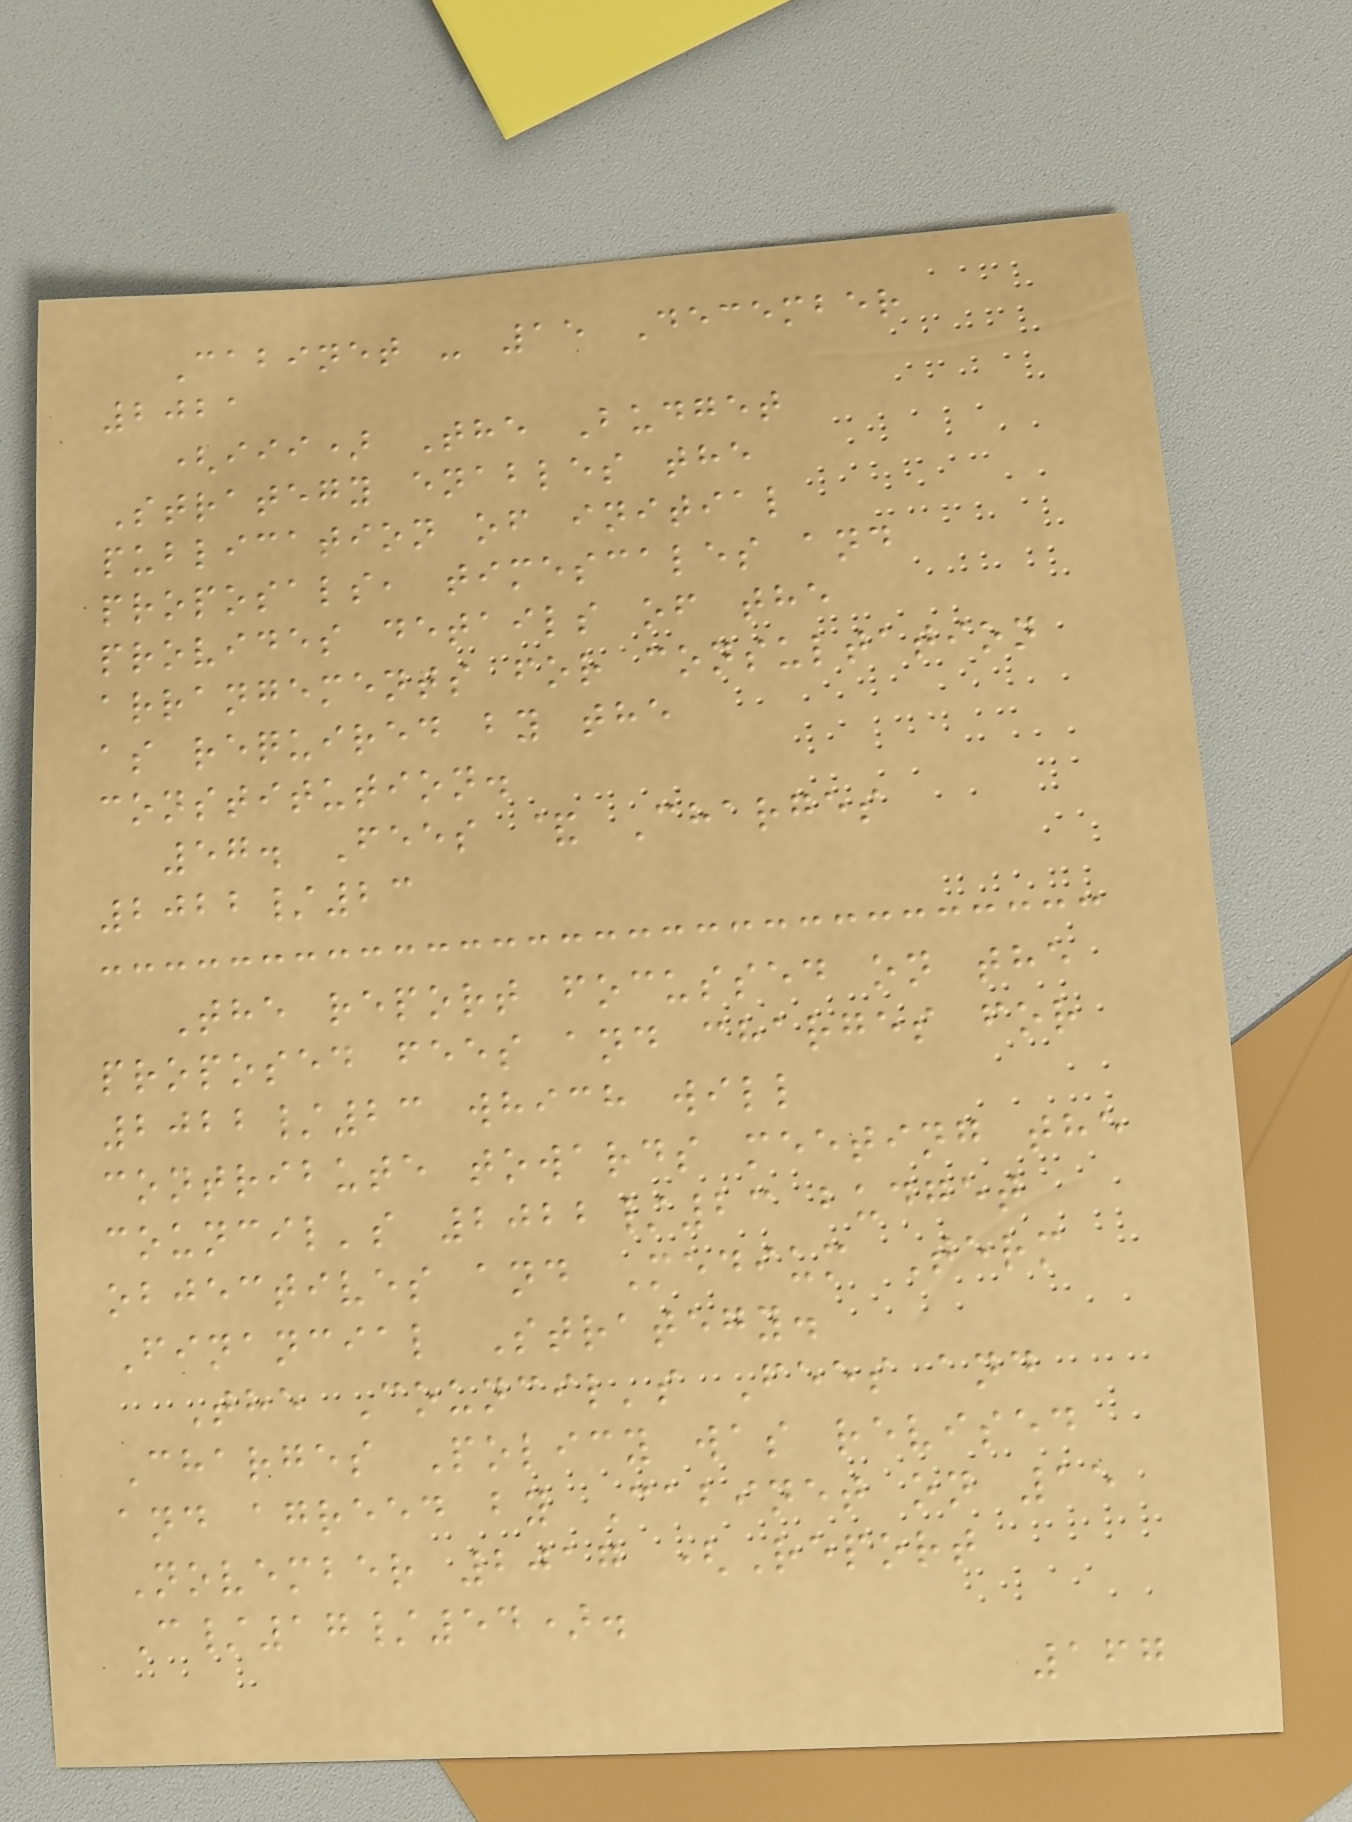Cabinet - 15 December
2021
(iii) The Budget
Strategy enables the
publication of initial
proposals, timescales and
provides details of the
arrangements for consultation
as required by the
constitution.
57. Fees & Charges
2022/23
The report focussed on the
proposed fees and charges for
2022/23 which will
contribute towards meeting the
council's 2022/23 budget
objectives and Medium Term
Financial Strategy.
The Council's Fees and
Charges Policy was revised
and agreed by Cabinet on 15
November 2017 (Report
C/17/54).
167
